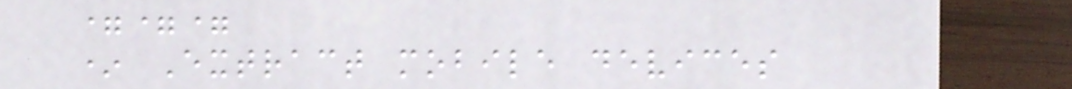===
* Extract mobile devices
